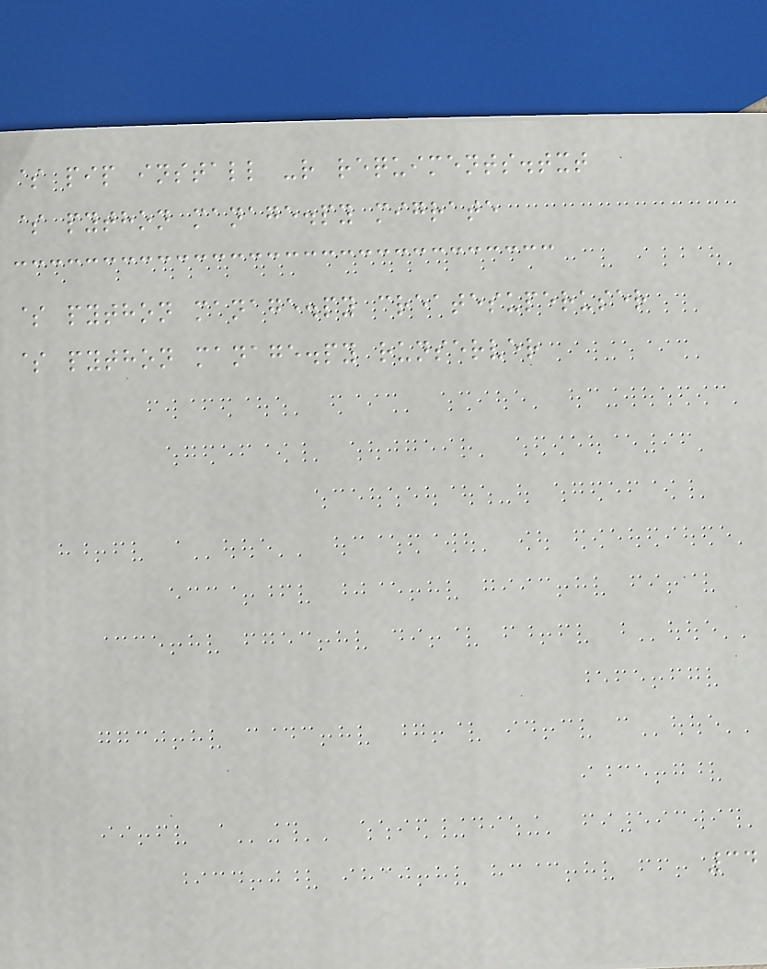$ pip install -r requiments.txt
$ python manage.py migrate
$ python manage.py createsuperuser
$ python manage.py runserver
34
